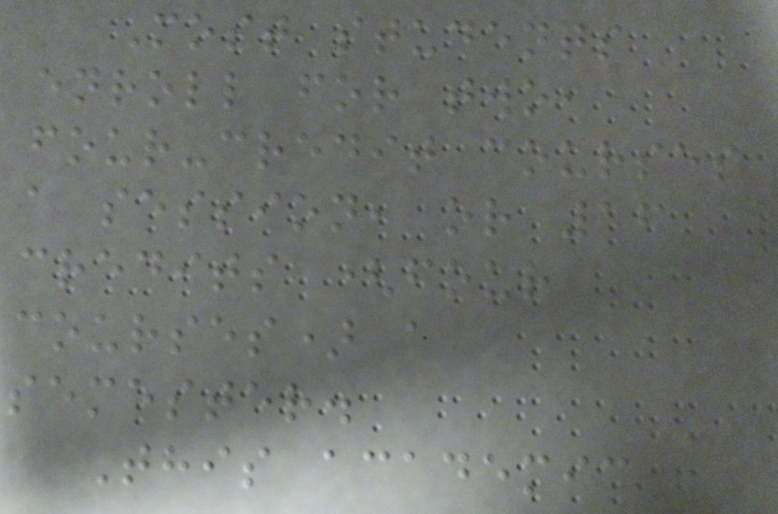Most students
enroll for two,
four-credit courses
a session, or 16
credits (four
courses) a
semester.
This academic
